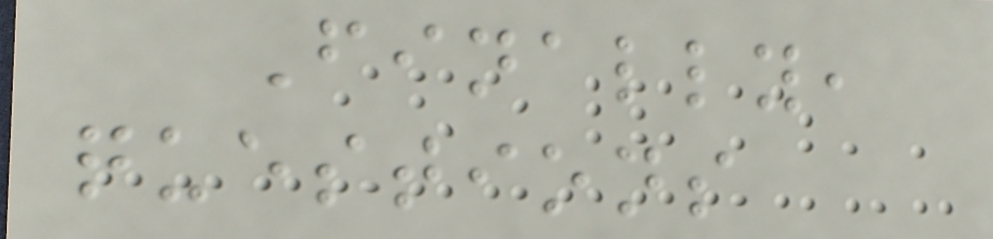Finally,
questions
